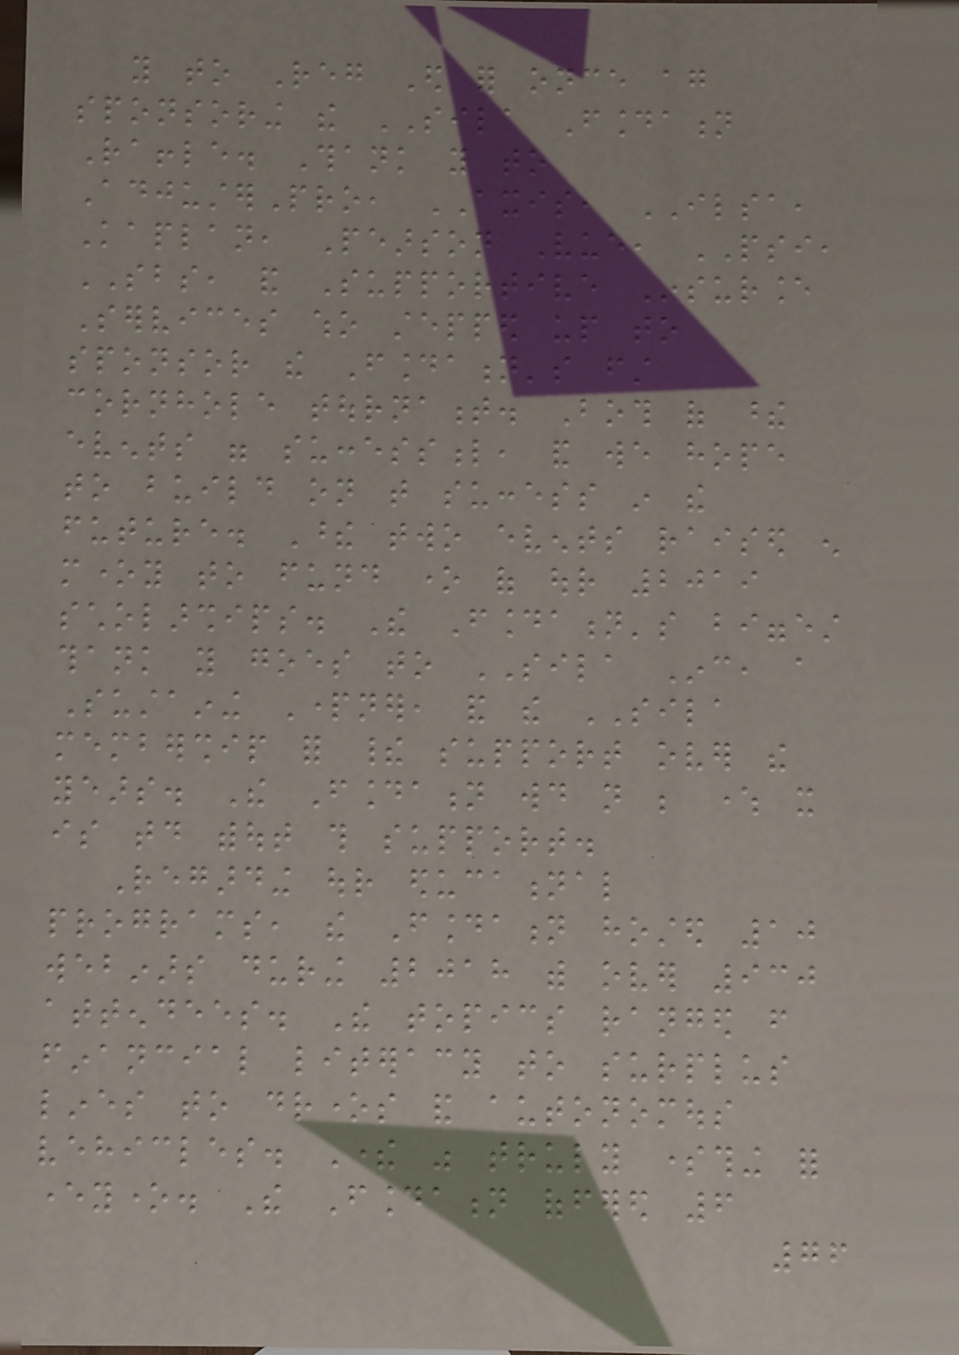you to Reg Ed for once again
sponsoring the SILA Foundation
Raffle. Thank you to
AdjusterPro, AXIS, ILSA,
Kaplan, Pearson Vue, PSI,
SBS, and Supportive Insurance
Services who stepped up to
sponsor the Foundation's first
cornhole tournament. Both of these
events were successful, and we hope
to build on that success in the
future. These two events raised enough
money to fund one of our 2019
scholarships. The Foundation's biggest
thank you goes to SILA Inc, a
Sustaining Partner, and the SILA
membership for their support over the
years. The Foundation would not be where it
is today without this support.
Regarding our educational
programs, the Foundation hosted 10
webinars during 2018 with over 930
attendees. The topics ranged from
financial literacy to surplus
lines to drones and autonomous
vehicles. There was truly something for
everyone. The Foundation offered 6
76
